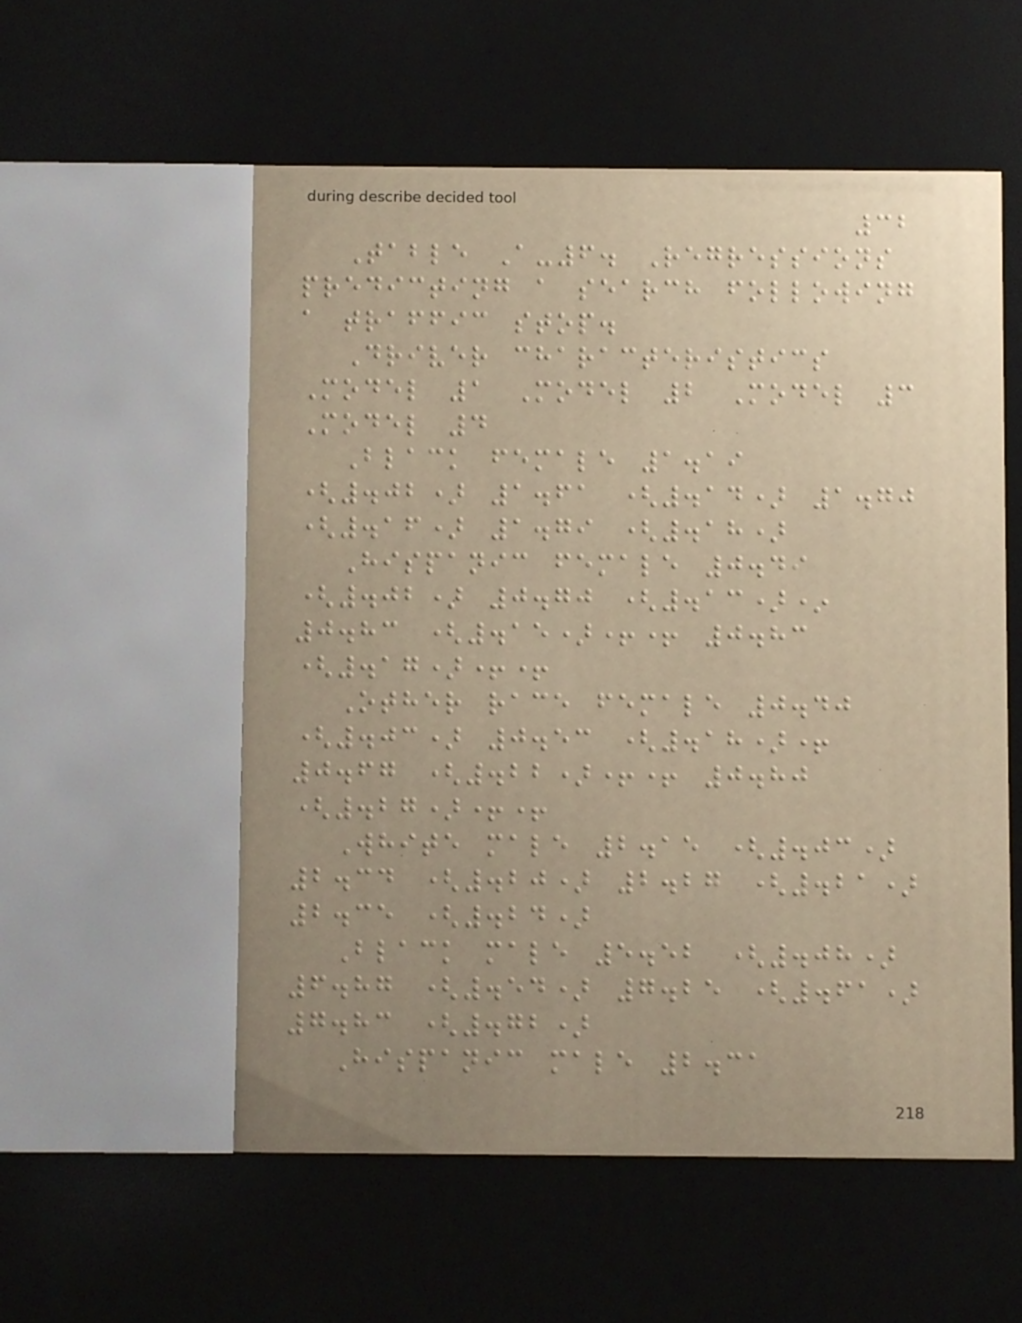32
Table A-6. Regressions
predicting a search following
a traffic stop.
Driver characteristics
Model 1 Model 2 Model 3
Model 4
Black female 1.19
(.02) 1.61 (.14) 1.70
(.16) 1.79 (.18)
Hispanic female 0.49
(.02) 0.70 (.13)*
0.83 (.15)++ 0.83
(.17)++
Other race female 0.40
(.03) 0.53 (.18)+
0.67 (.22)++ 0.80
(.27)++
White male 2.15 (.03)
2.34 (.20) 2.27 (.21)
2.35 (.24)
Black male 5.52 (.08)
6.87 (.54) 7.25 (.61)
7.83 (.72)
Hispanic male 2.31
